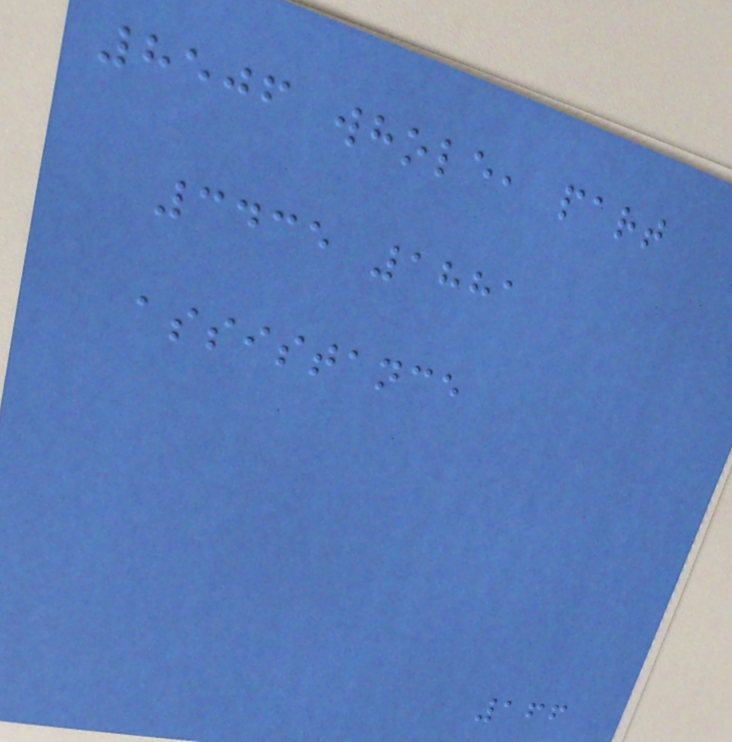8506 whole, part
3435 1881
assistance
166
